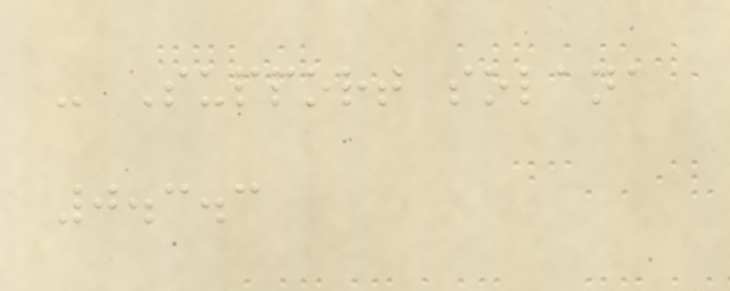- Support solana
0.3.3
